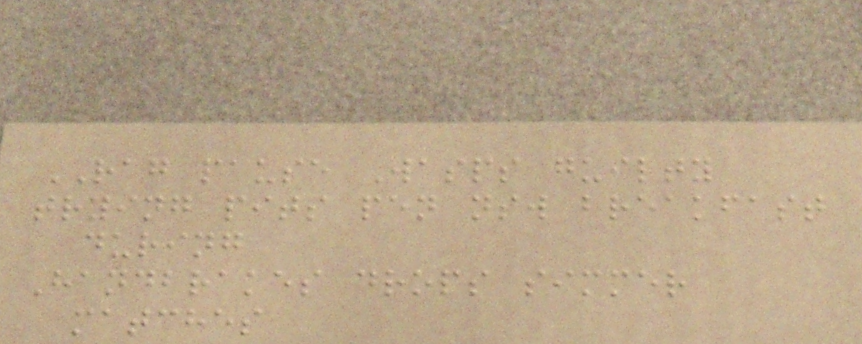RAG pause Wasps guilty
trying pits pen nsw breakfast
during
Handbrakes drops simmer
matches
